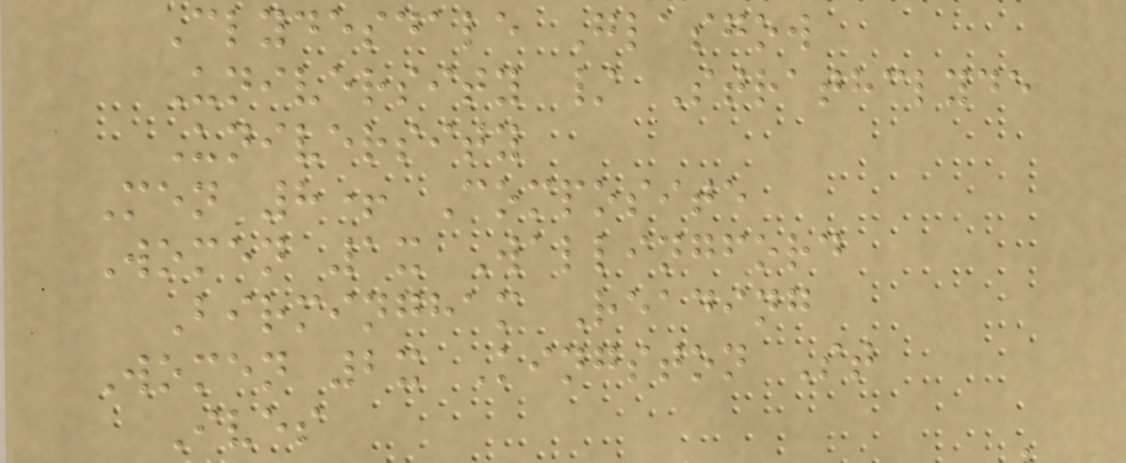Clydesdale Glasgow
University / Strathclyde
University
Men 8+ Composite
Women 1x Wallingford
Birmingham Reading
Women 2x Kingston St
Ives
